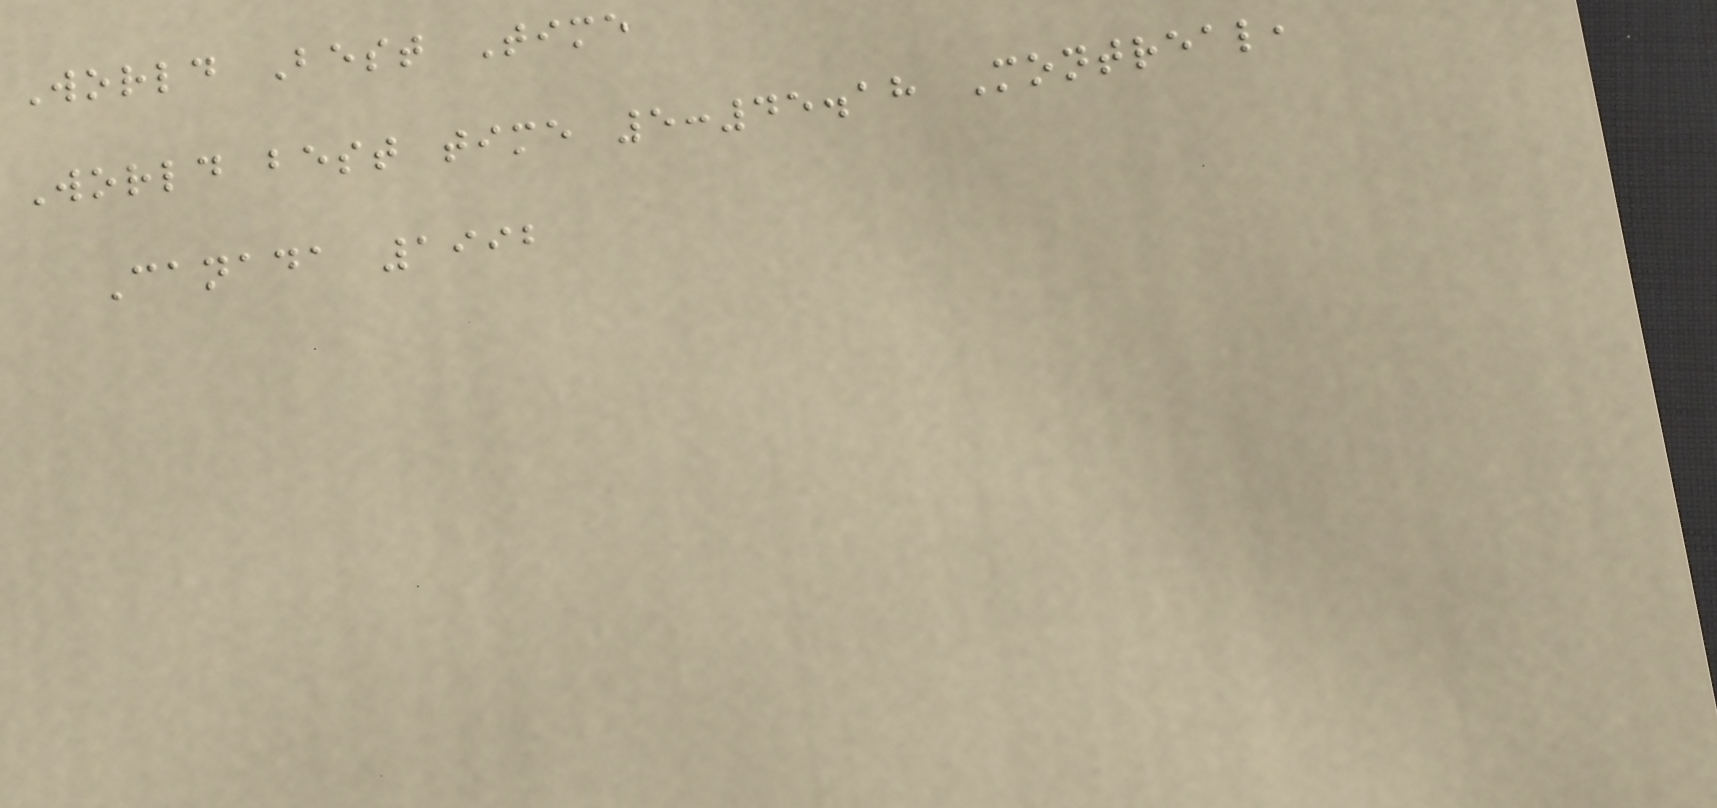World Best Time
World best time 5:45.18 Montreal,
Canada 1992
